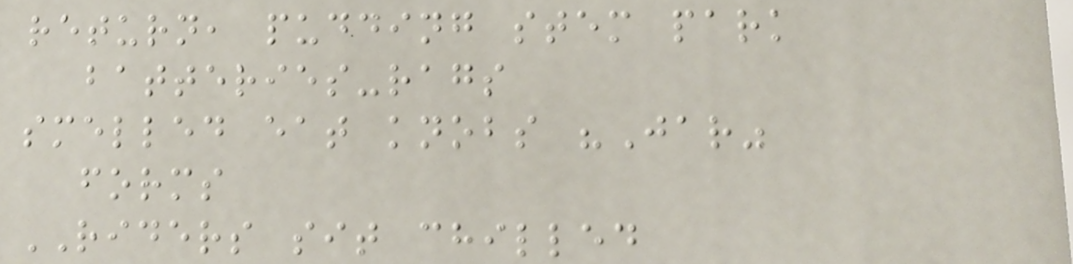return, pudding stem park
batteries-rags
smelled eat knobs "Jar"
forms
RIDERS sit chilled
